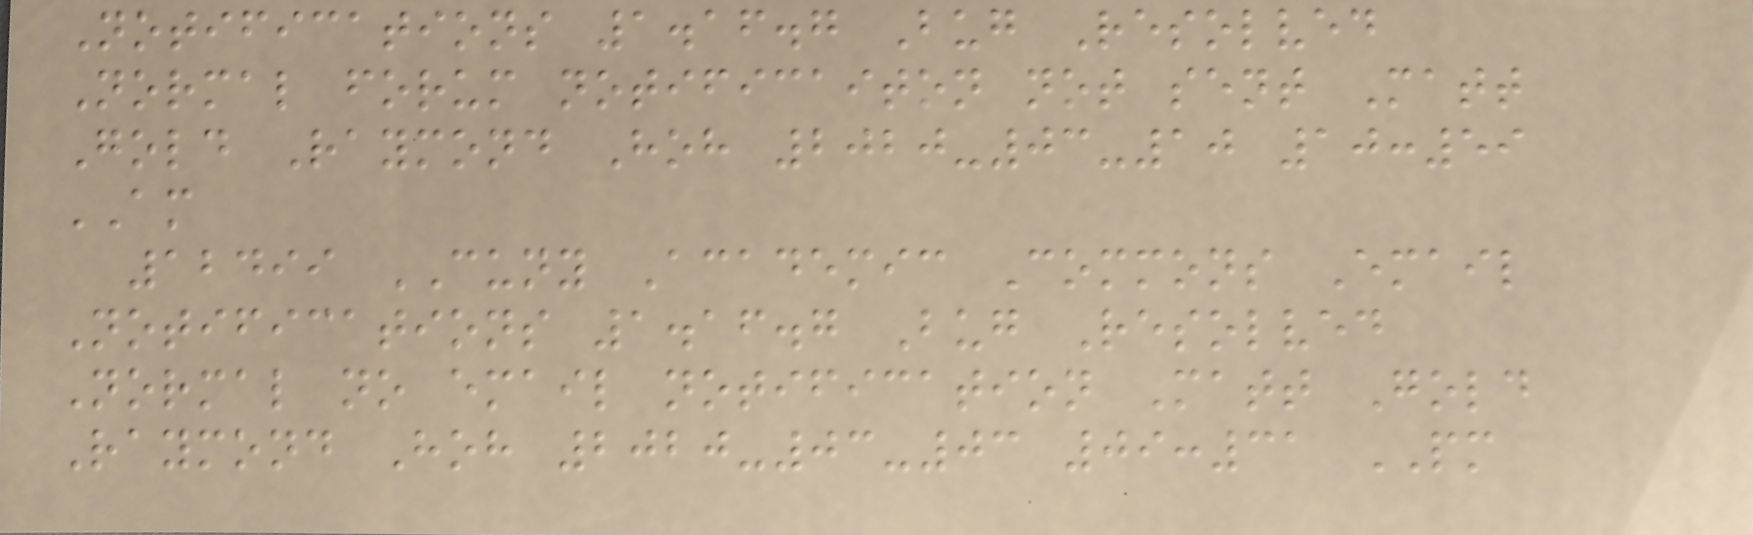Notifications 1.16.7 Bug Resolved
Normal forum notificaiton not sent Matt
Gold Raymond Hoh 2020-03-10 10:59
AM
12499 CUNY Academic Commons Email
Notifications 1.16.7 Bug Resolved
Normal no email notification Matt Gold
Raymond Hoh 2020-03-03 09:31 PM
